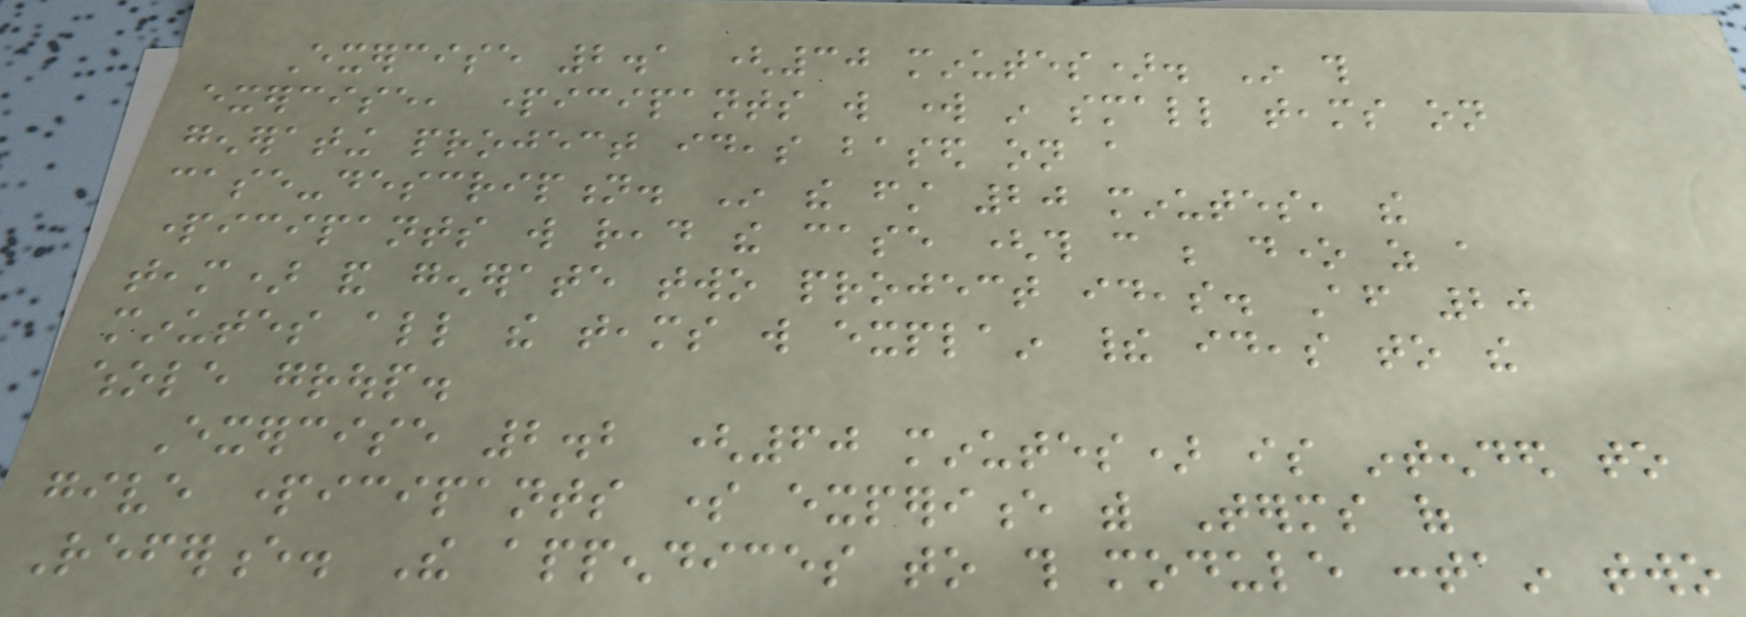Exercise 2.1 (30 minutes). In this
exercise, participants will work in small teams on
generating project ideas based on a
case-description. In the first 20 minutes, the
participants will read the case (this can be done as a
team) and generate two project ideas. After 20
minutes all the teams will explain their ideas to the
whole group.
Exercise 2.2 (60 minutes) is intended to
give participants some experience with Terms of
Reference. The appendices to this module contain two
